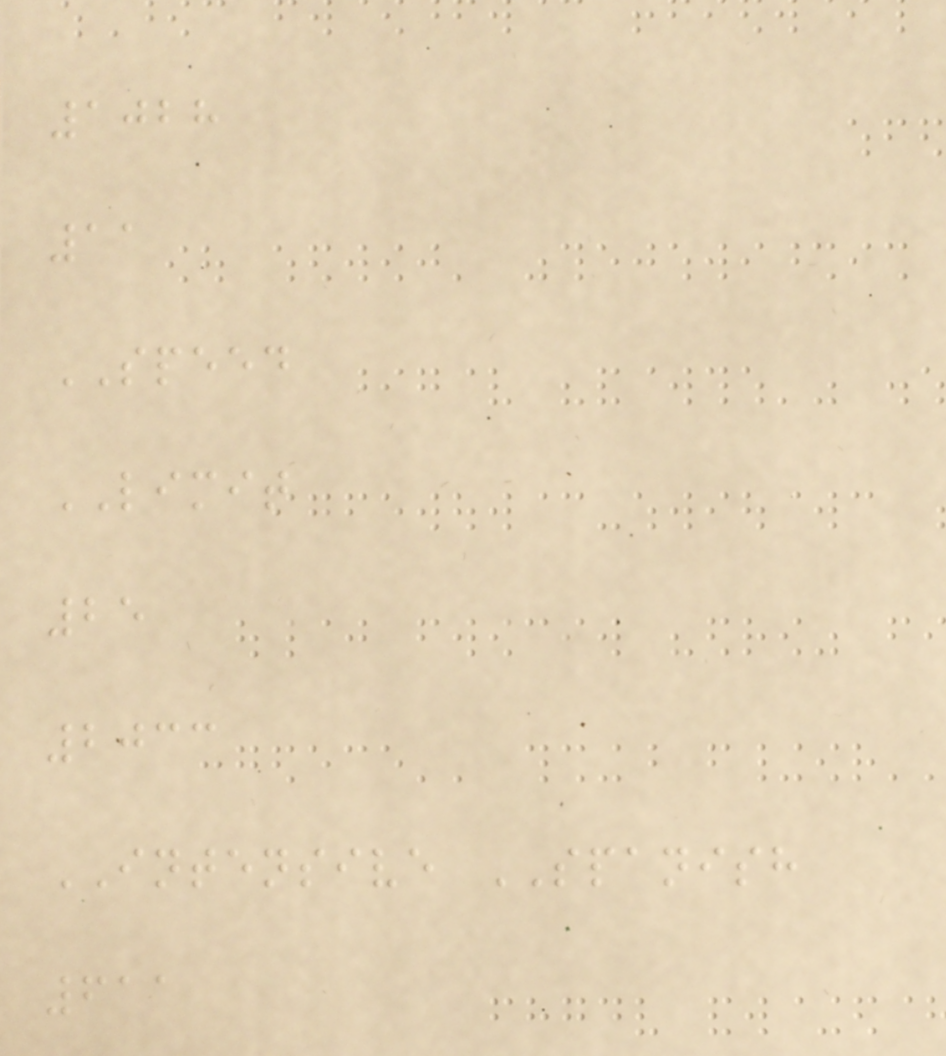1028
11
SPEED
LIMIT
25
2033
INTENSIVE SPANISH
611
